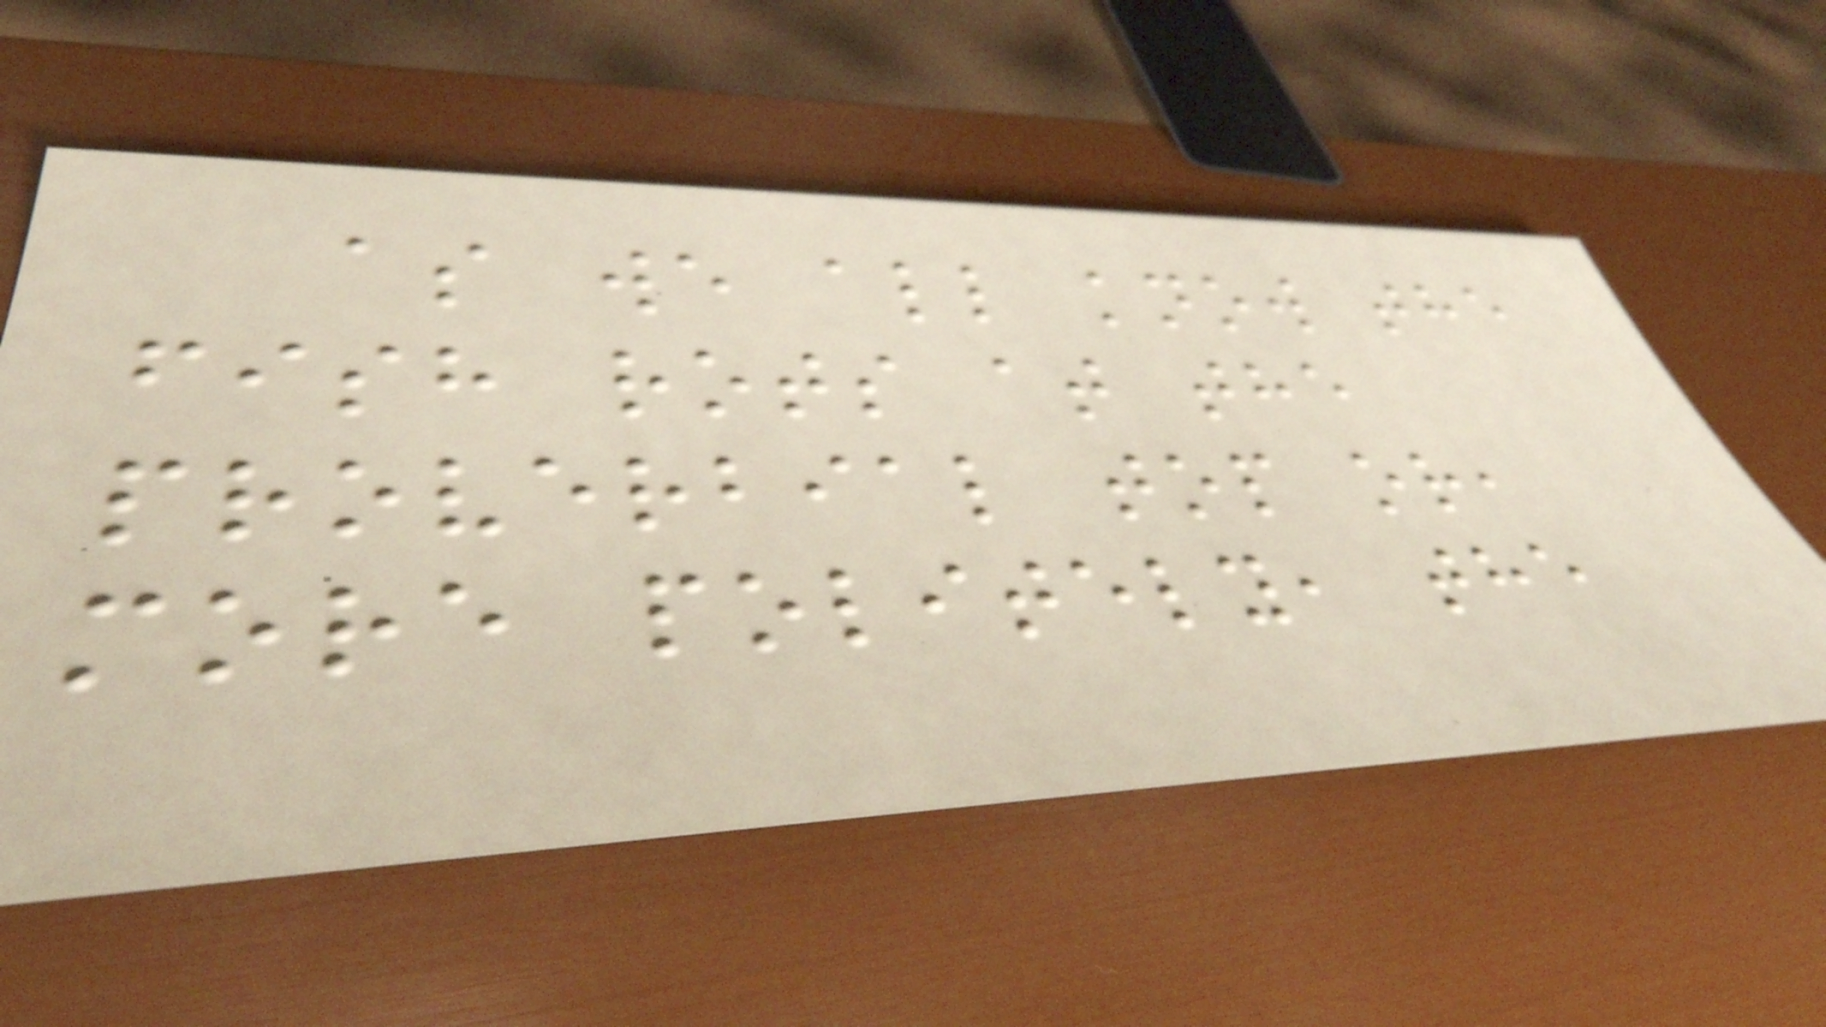as we all know the
fish rots at the
proverbial top or,
more politely, the
